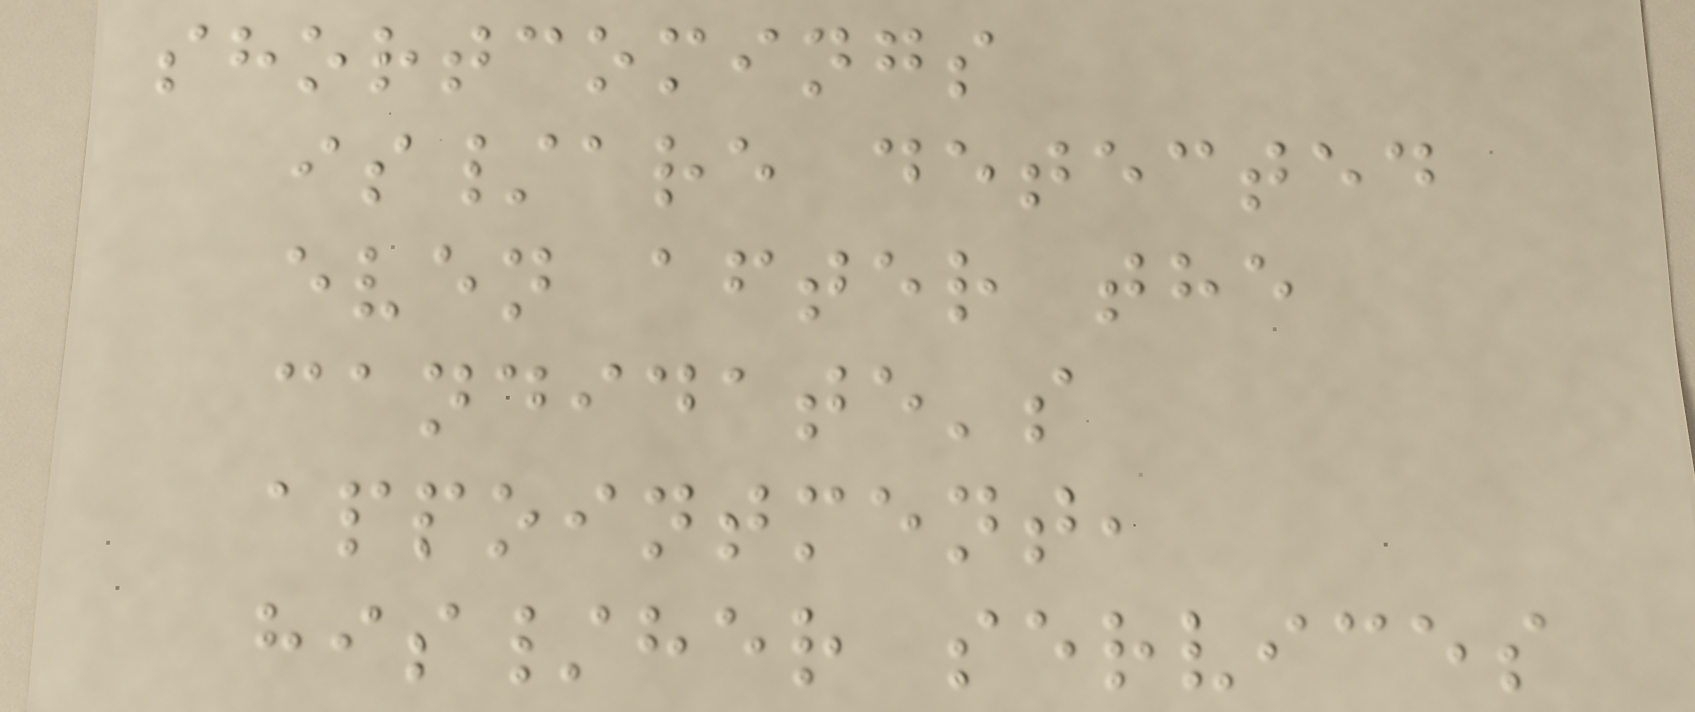shortcomings
is/are detected
even after the
candidate's
appointment,
his/her services
